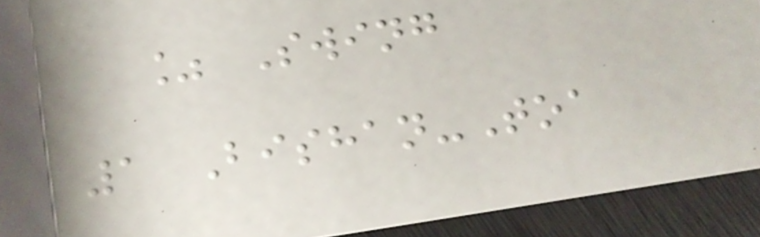% Swing
1 Bishan-Toa
